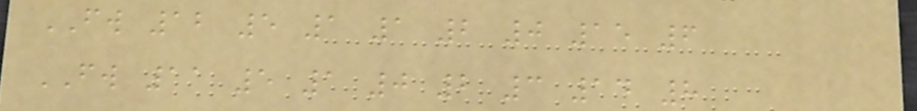FW 12 5 1 1 2 0 15 6
FW 11 5 1 0 2 3 14 8
